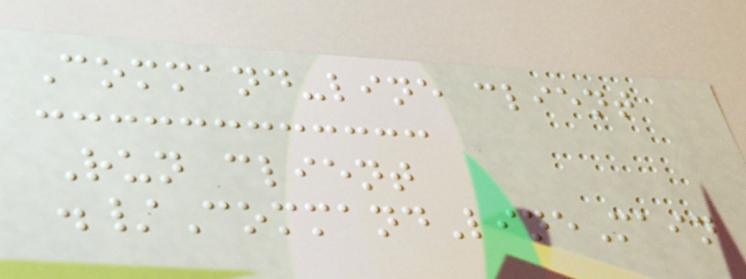Command-line client
Run client
./CommandLineMain
